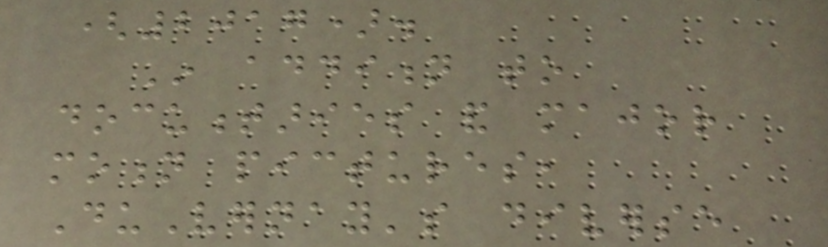(2017).
In addition to
documentaries and major
motion pictures,
DuVernay's diverse
